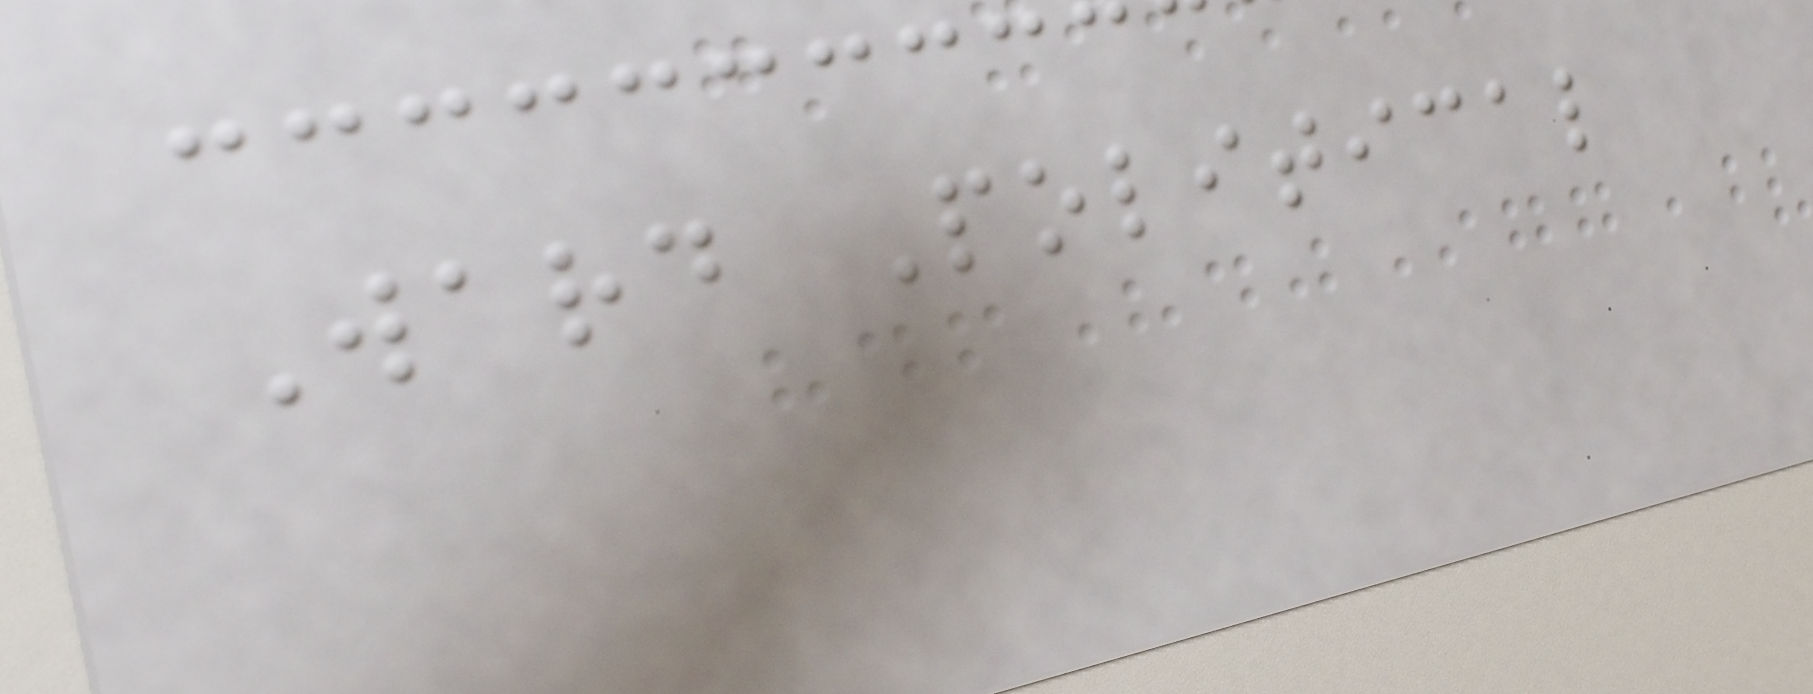Ward Political
